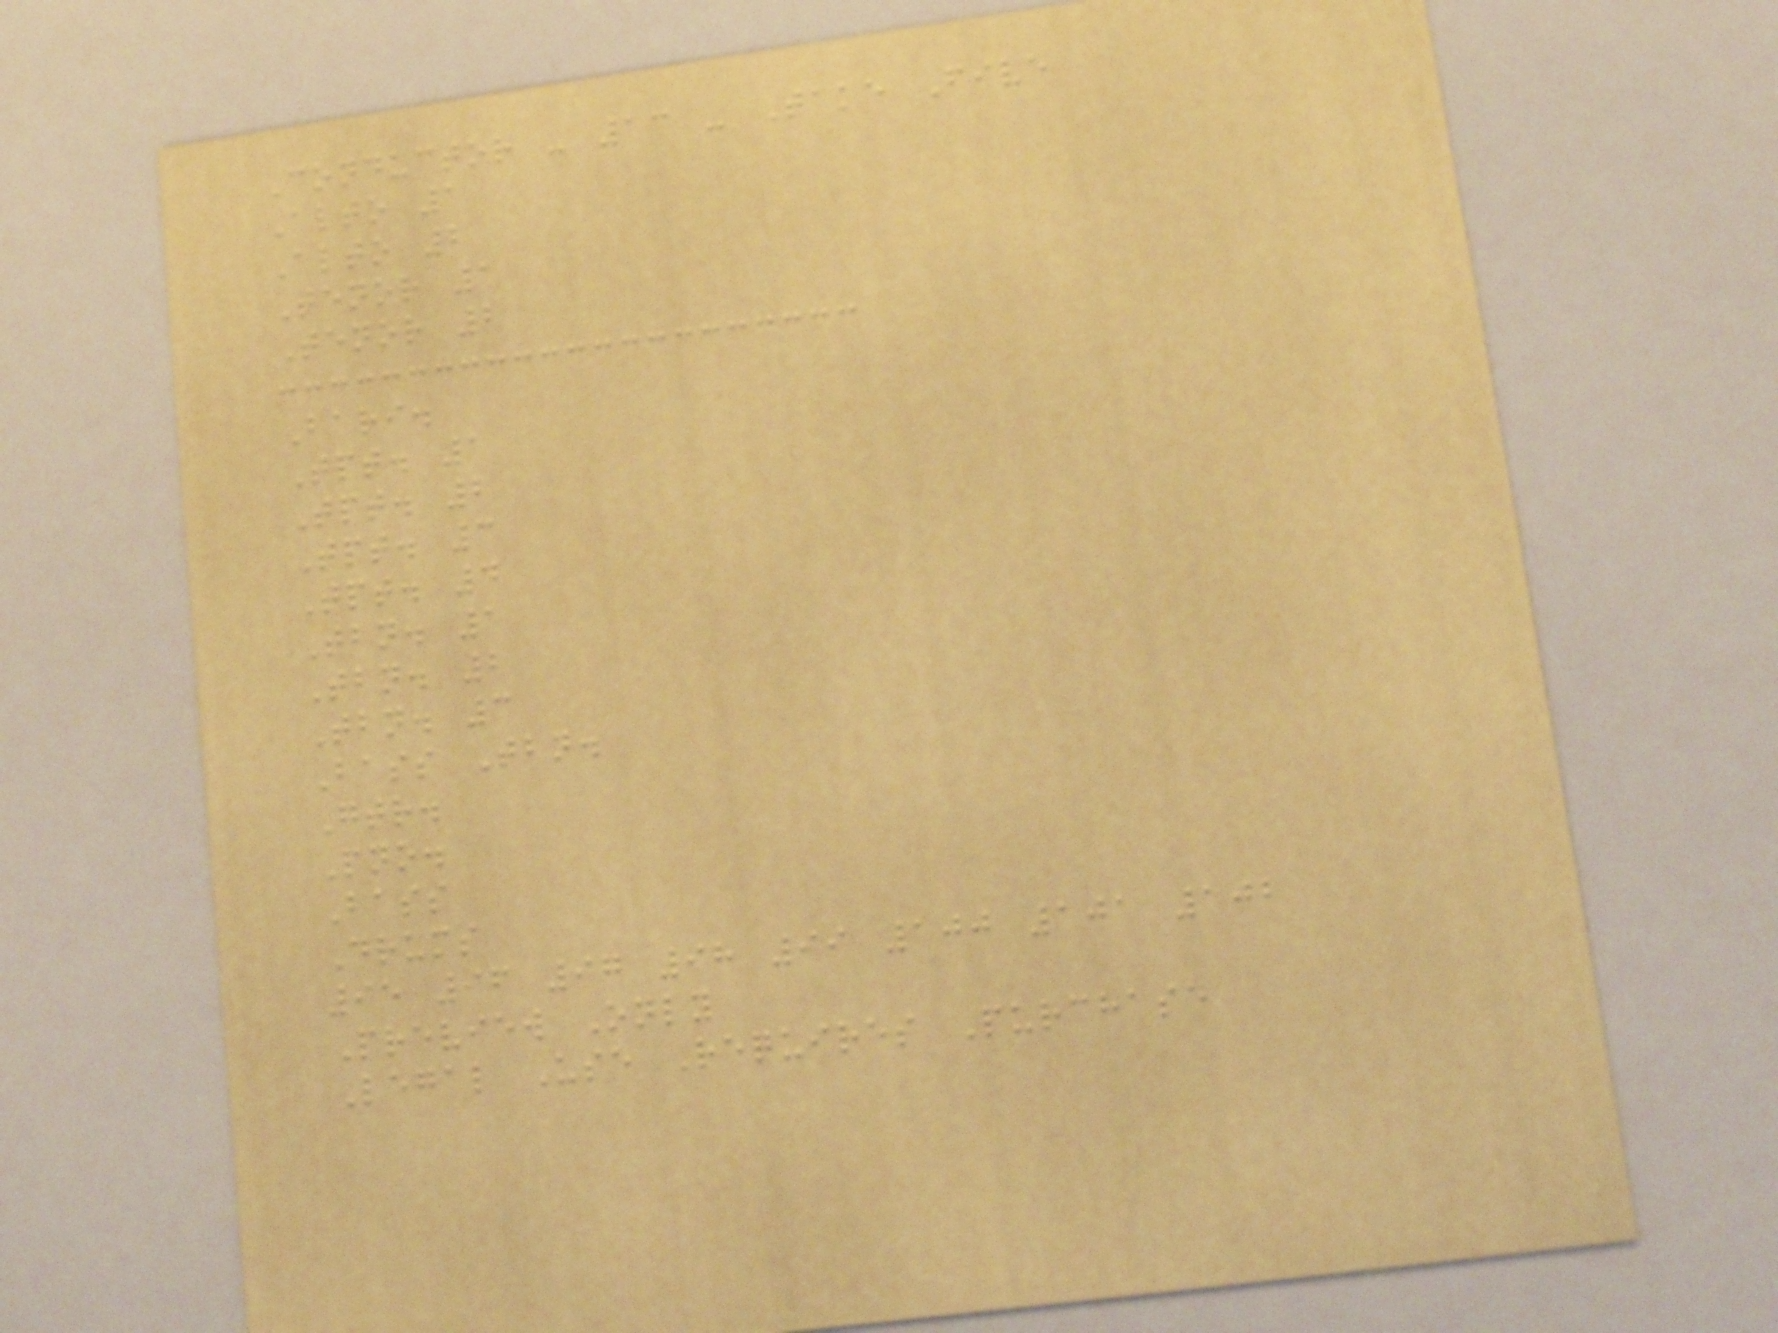Conductor - 13 - Take Five
Alto 1
Alto 2
Tenor 1
Tenor 2
Bari.
Tpt. 1
Tpt. 2
Tpt. 3
Tpt. 4
Tbn. 1
Tbn. 2
Tbn. 3
Bass Tbn.
Gtr.
Pno.
Bass
Drums
95 96 97 98 99 100 101 102
Preview Only
Legal Use Requires Purchase
